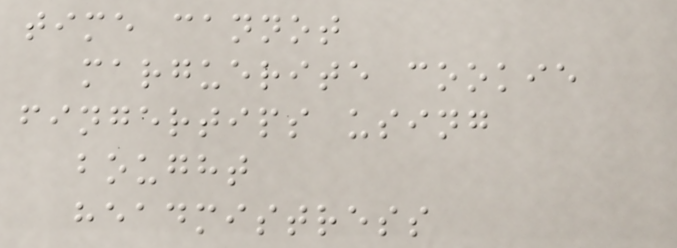time cannot
marguerite cookie
fingertips using
bought
headmistress
